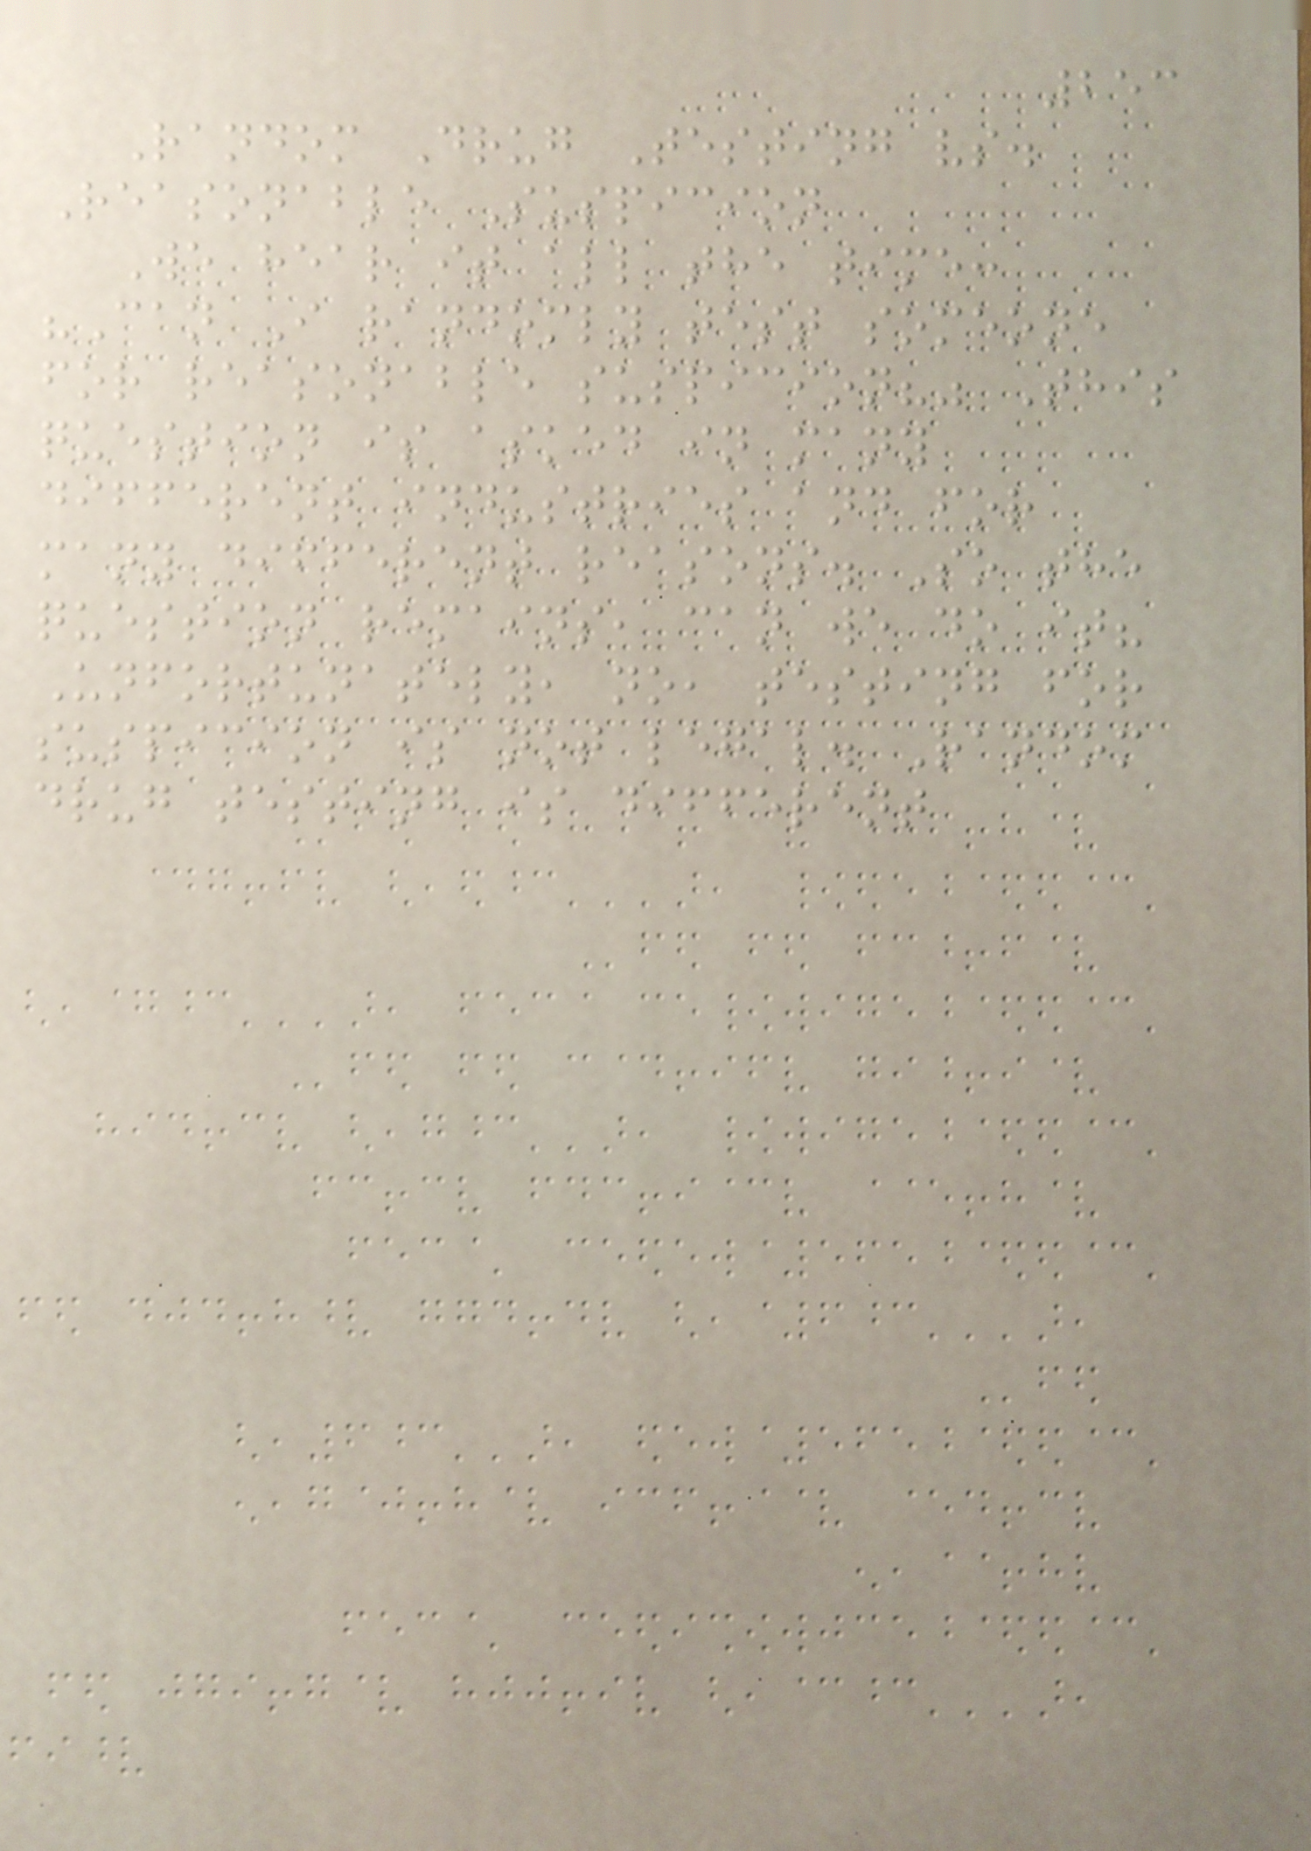253
Random Drug Testing vs.
Reasonable Suspicion
We hear it all the time:
"Can I randomly test someone
for reasonable suspicion?" This
question is asked in many
different industries and for
many different reasons. So the
question remains, can we do it?
Unfortunately, no, testing for
suspicion is not legal. Random
drug testing is different
